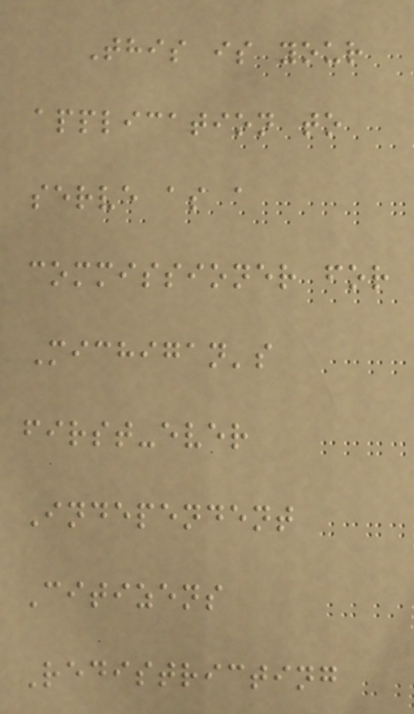This is your
application to
serve as a
commissioner for
Michigan's
first-ever
Independent
Citizens
Redistricting
